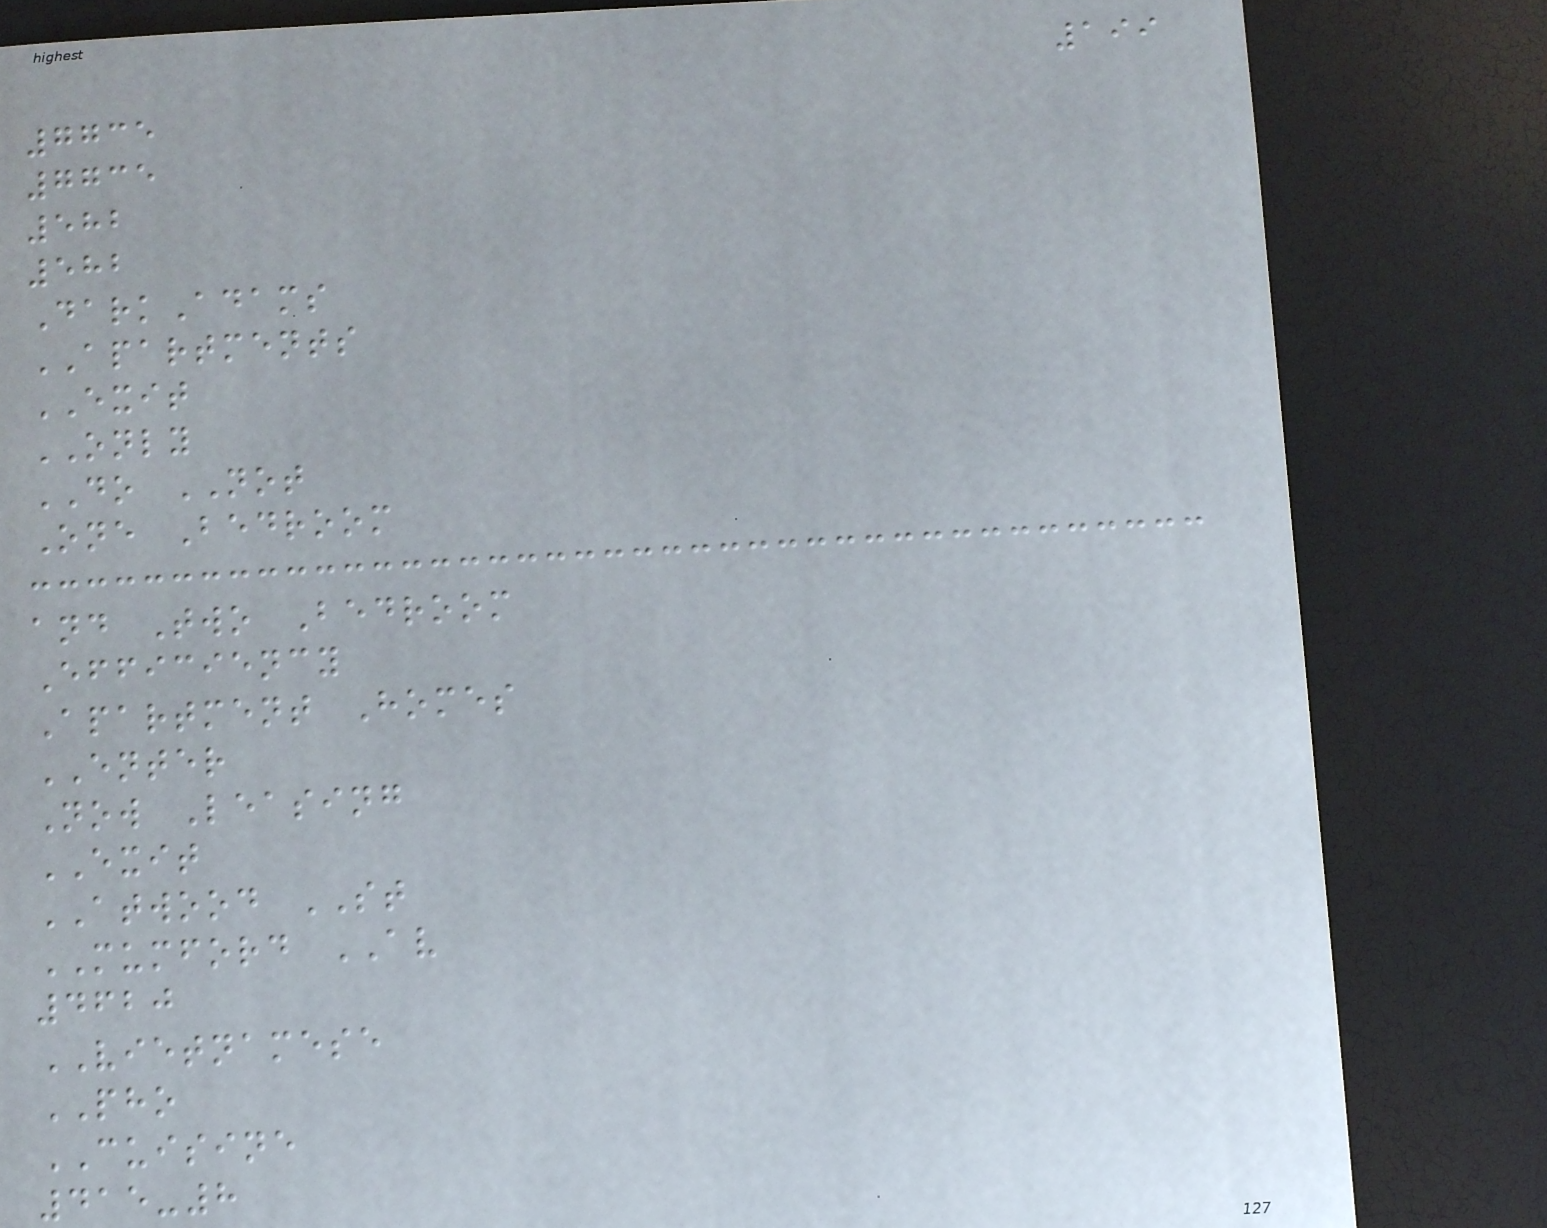199
7735
7735
582
582
DarkAdams
APARTMENTS
EXIT
ONLY
DO NOT
One Bedroom
and Two Bedroom
Efficiency
Apartment Homes
ENTER
Now Leasing
EXIT
ATWOOD ST
MUMFORD AV
4620
VIETNAMESE
PHO
CUISINE
415-8
